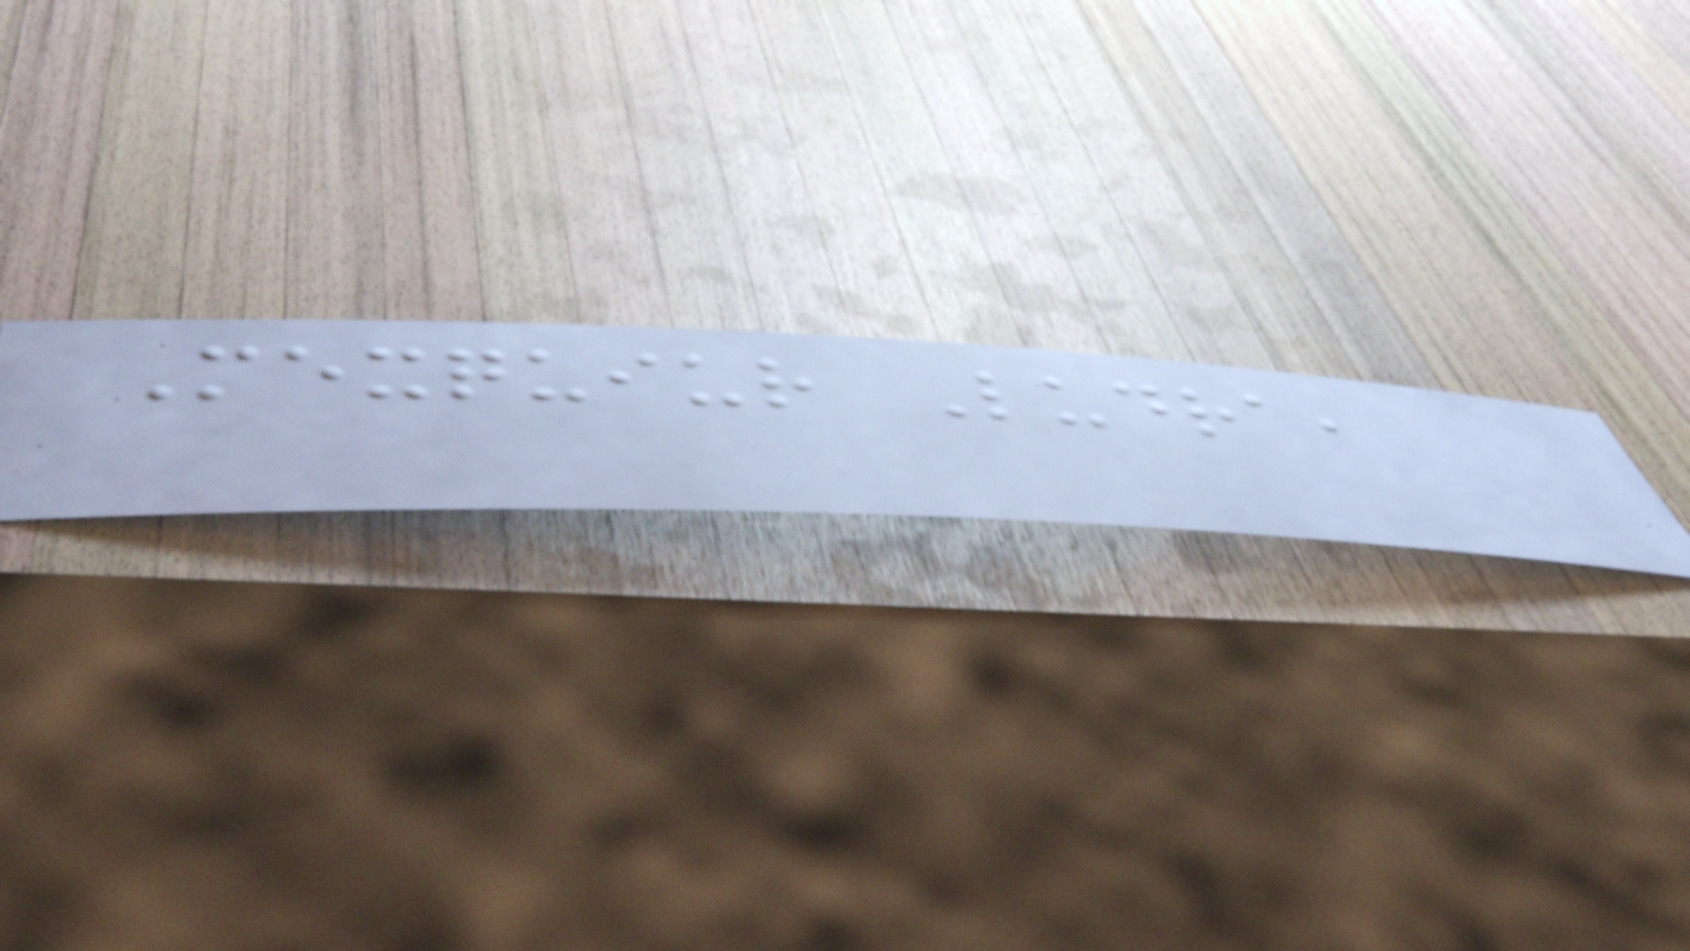Mexquiur Ludra,
